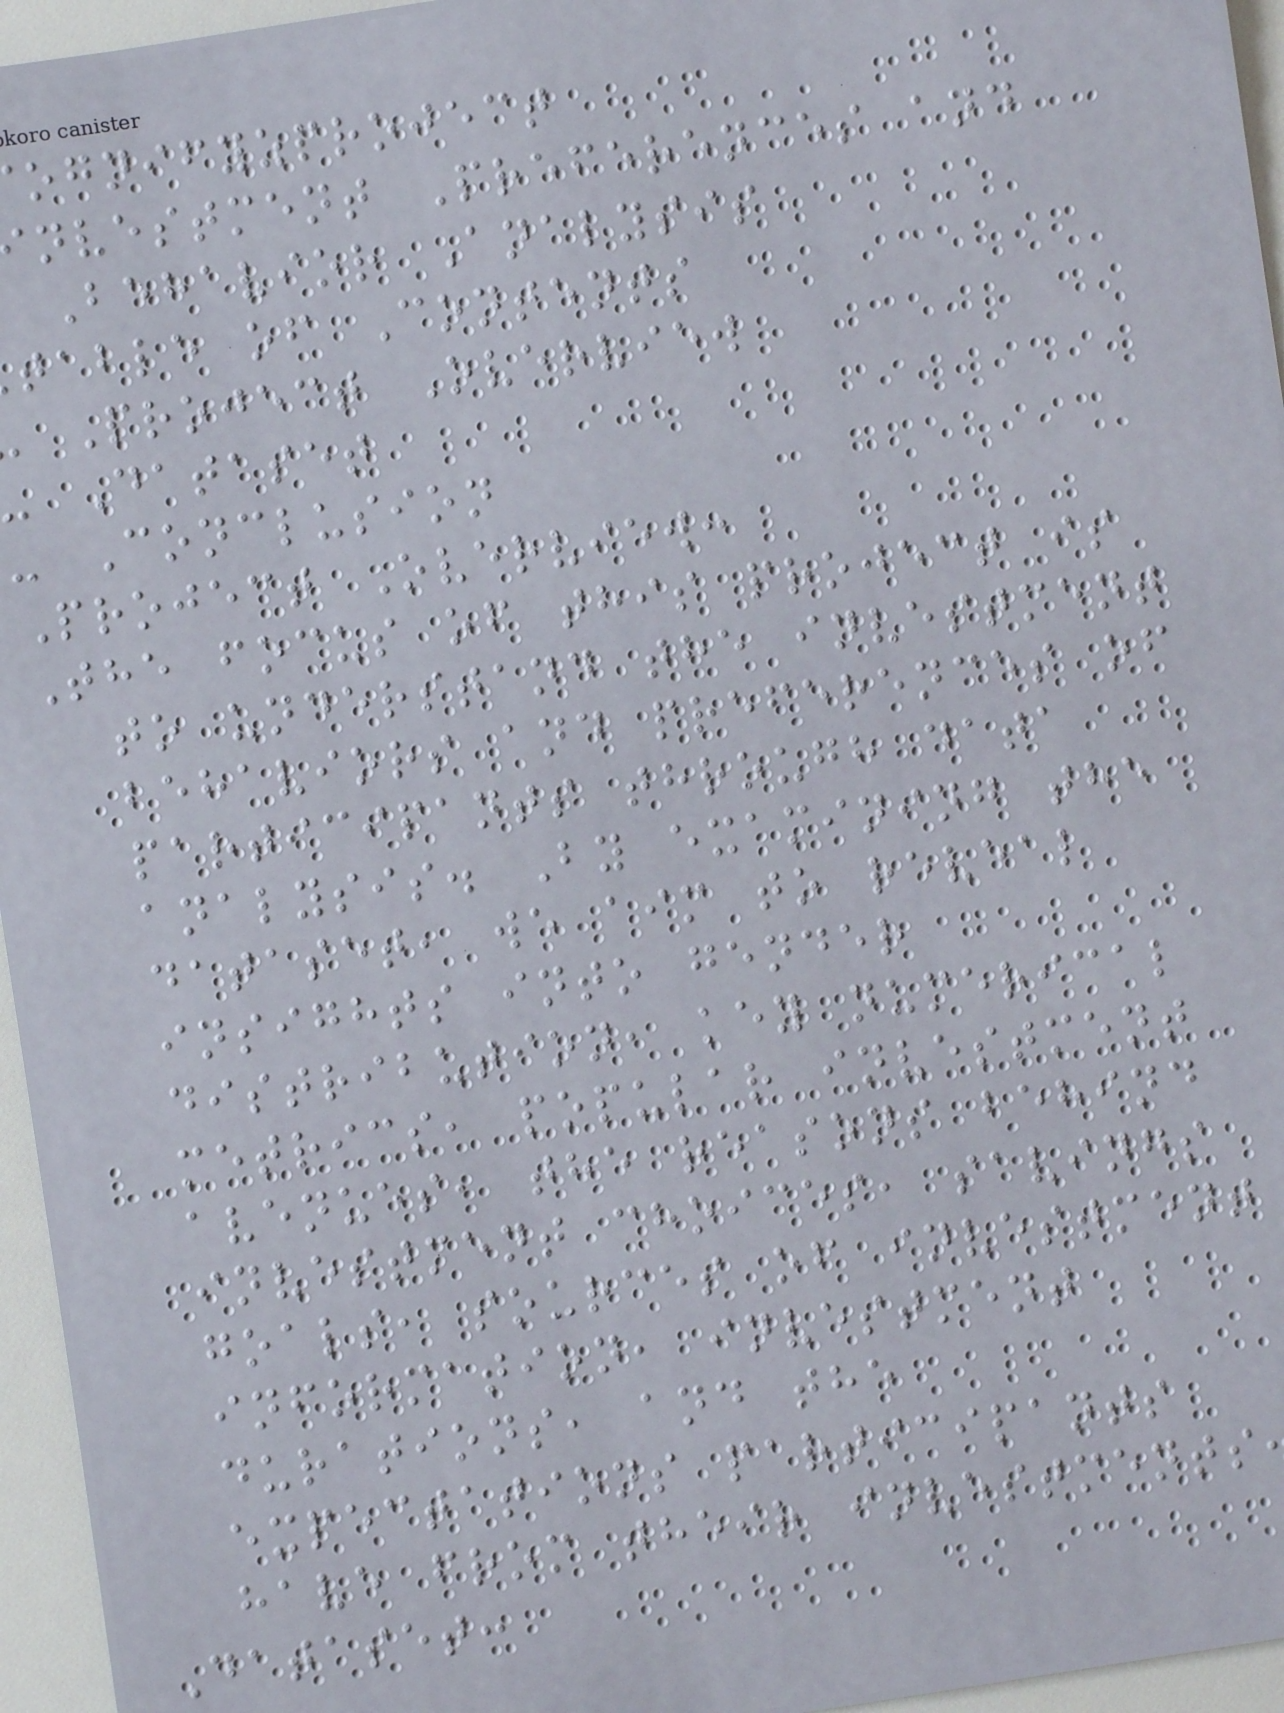ognifyzproject
nvestment Preferences and
Behavior Analysis
table of Contents
Project Overview
Dataset
- Conclusion
Project Overview:
The focus of this project is
to understand the investment
behaviors and preferences of
participants through data
analysis. By examining the
dataset, we aim to reveal
insights into gender
distribution, key numerical
metrics, popular investment
avenues, the reasons behind
investment choices, savings
goals, sources of investment
information, investment
durations, and the
expectations participants
have from their investments
Dataset:
